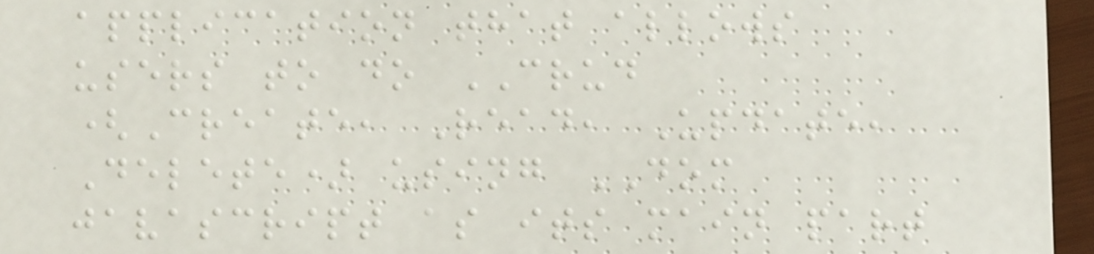application that allows
users to do CRUD
(Create, Read, Update,
Delete) using DOM
javascript as its main part
